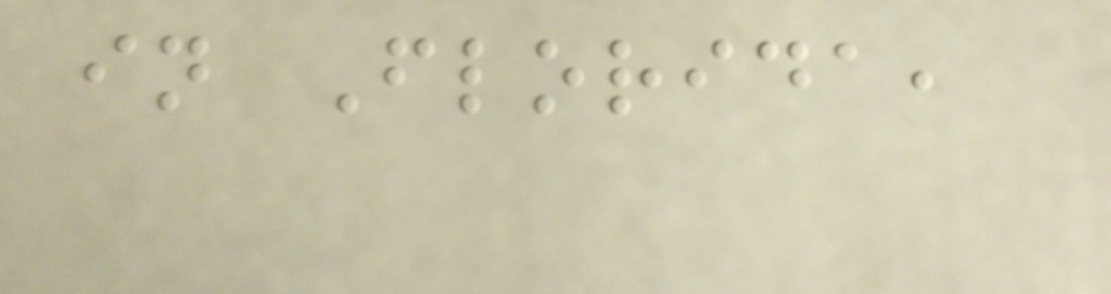in Florida,
